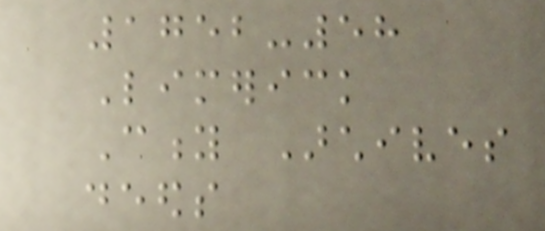1752-58
Limerick
City Archives
deeds
